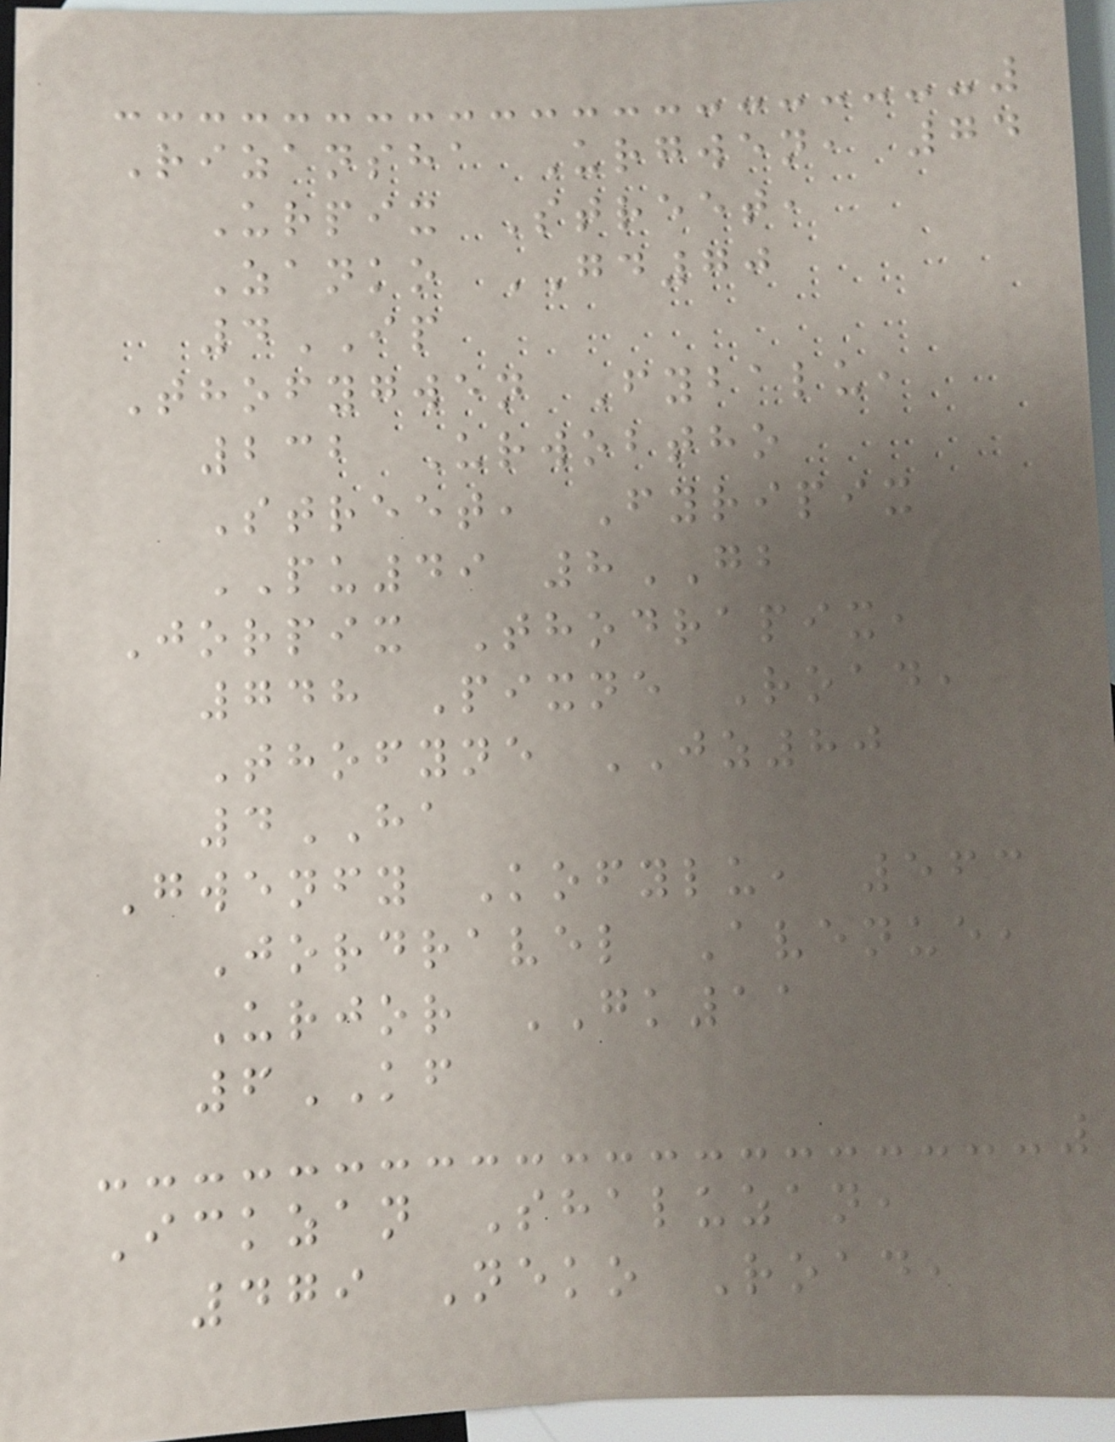Rizansha Urgwen, 74
Urpix Street,
Zanko GD70
4IP
Thofygwen Fybalu,
232 Urwobtho
Street, Fyripix
PU49 8GB
Jorpix Thodrapix,
748 Pixne Road,
Thofyne JZ80
4HA
Gwenfy Kofylu, 563
Jordravel Avenue,
Urjor GK11
6KF
Ickzan Shaluzan,
479 Neko Road,
